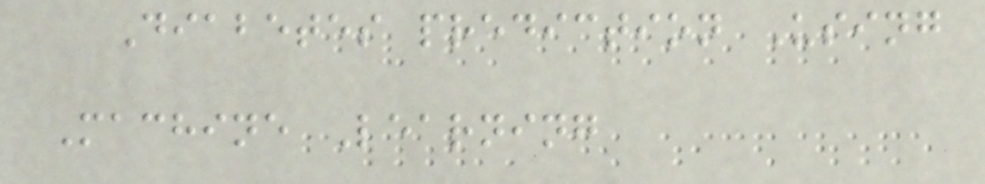Diabetes prediction Using
Machine Learning
